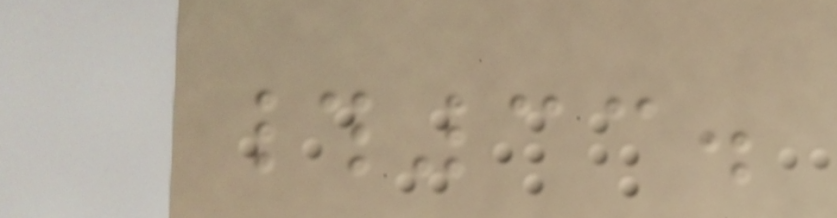#33.
